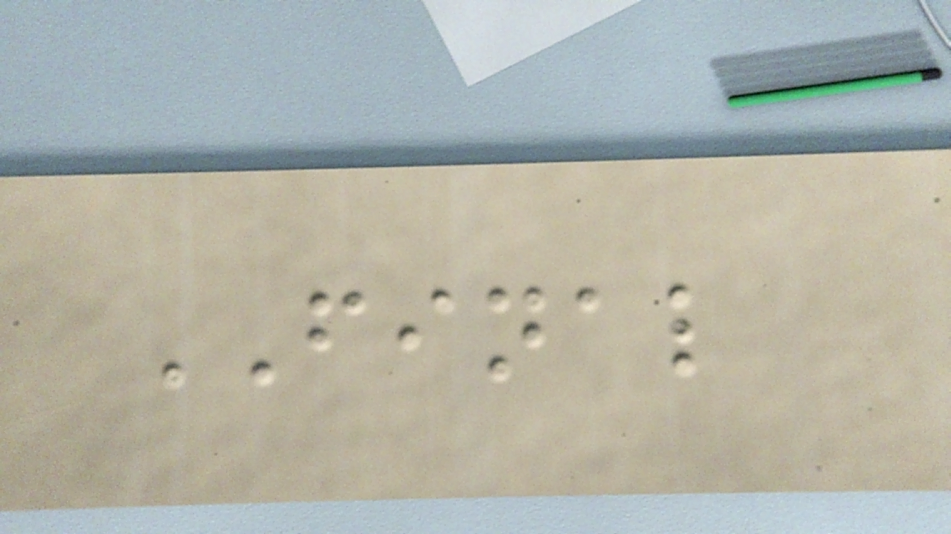FINAL
